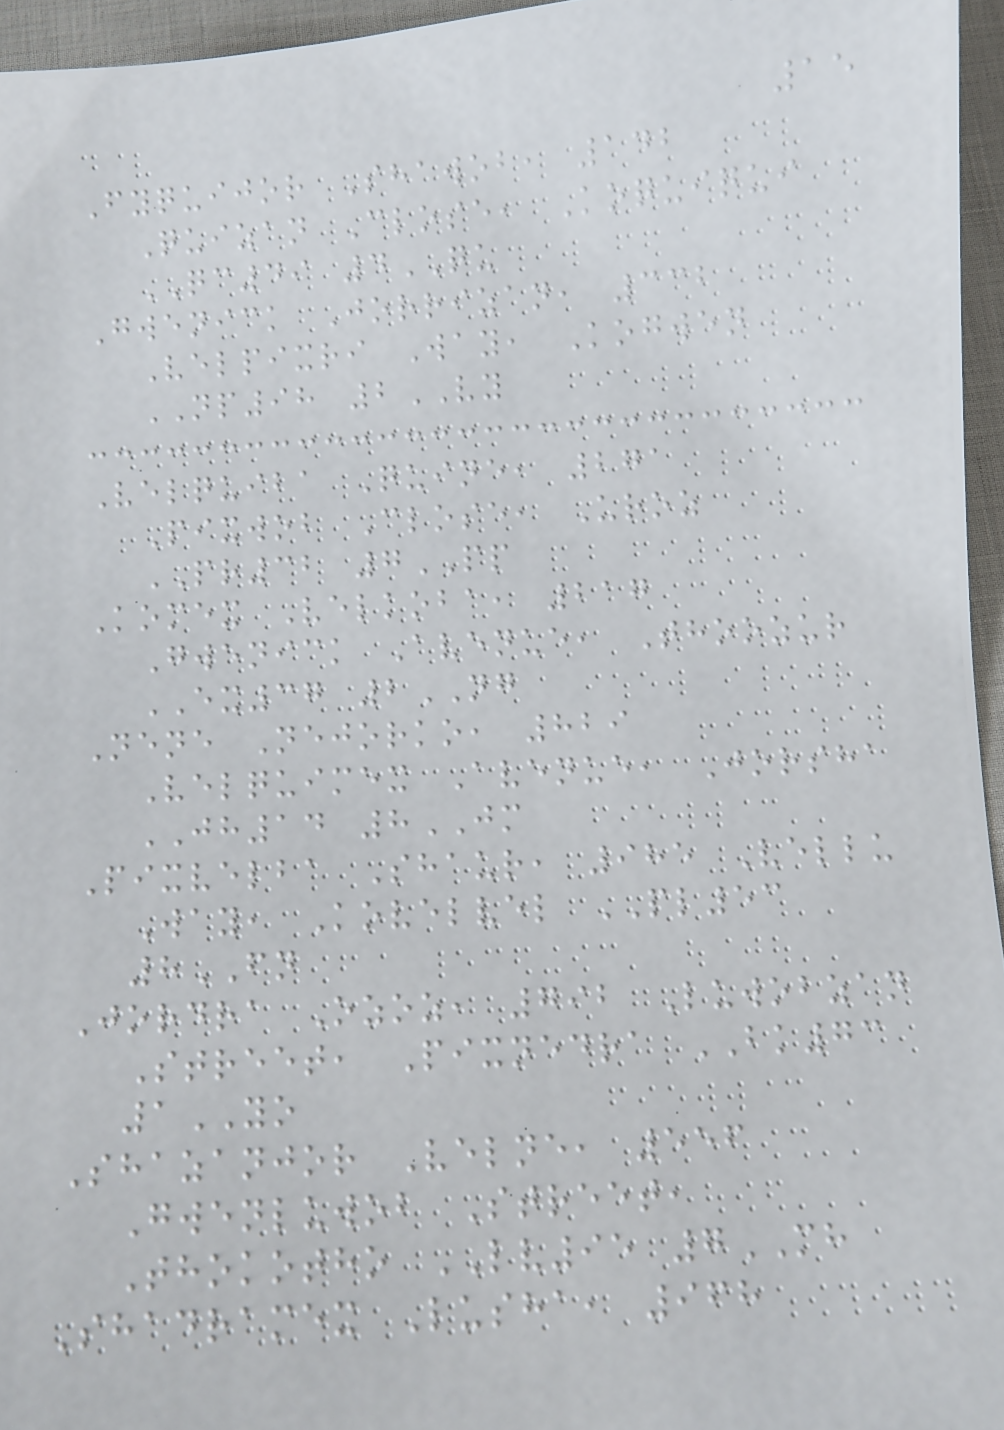15
Fyquijor Shawob, 142
Quizan Close, Koquiqui
QC49 4QU
Gwenick Jorrizan, 332
Velpixri Way, Kogwen
NP98 2VY
Velquiba Quine, 271
Pixwob Close, Uroz
PR32 7PP
Komex Velkoba, 217
Gwenick Avenue, Thoozur
EX37 2NG
Nene Nejorko, 829
Velquimex Avenue, Jorsha
JH14 8JM
Pixvelba Shaur, 985 Vellu
Way, Kovelvel PL53
8FN
Jordra Ozoz, 792 Luwobzan
Street, Pixnedra BK73
1YO
Shazanjor Velne, 556
Gwenluwob Street,
Thokotho LV95 7MH
Shadramex Lusha, 968
